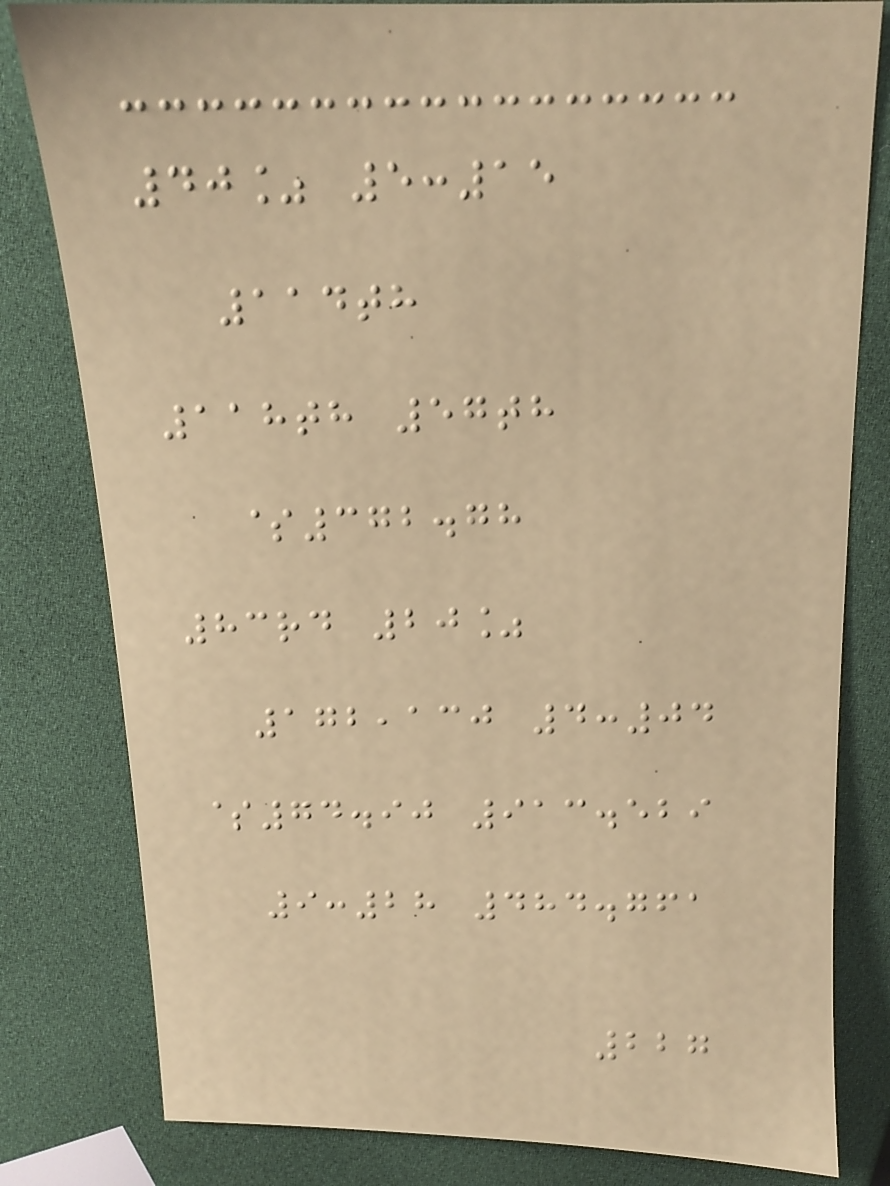40% 5:15
114th
118th 57th
$372.78
83rd 20%
172,130 4:04
$74.90 913.529
9:28 484.761
227
